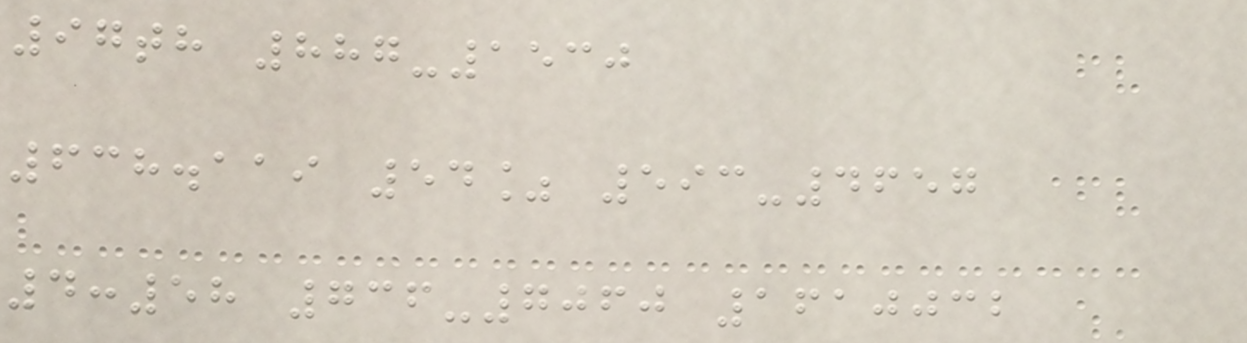97th 887-1530
638.119 54% 593-4657
4:58 736-7060 1610032
